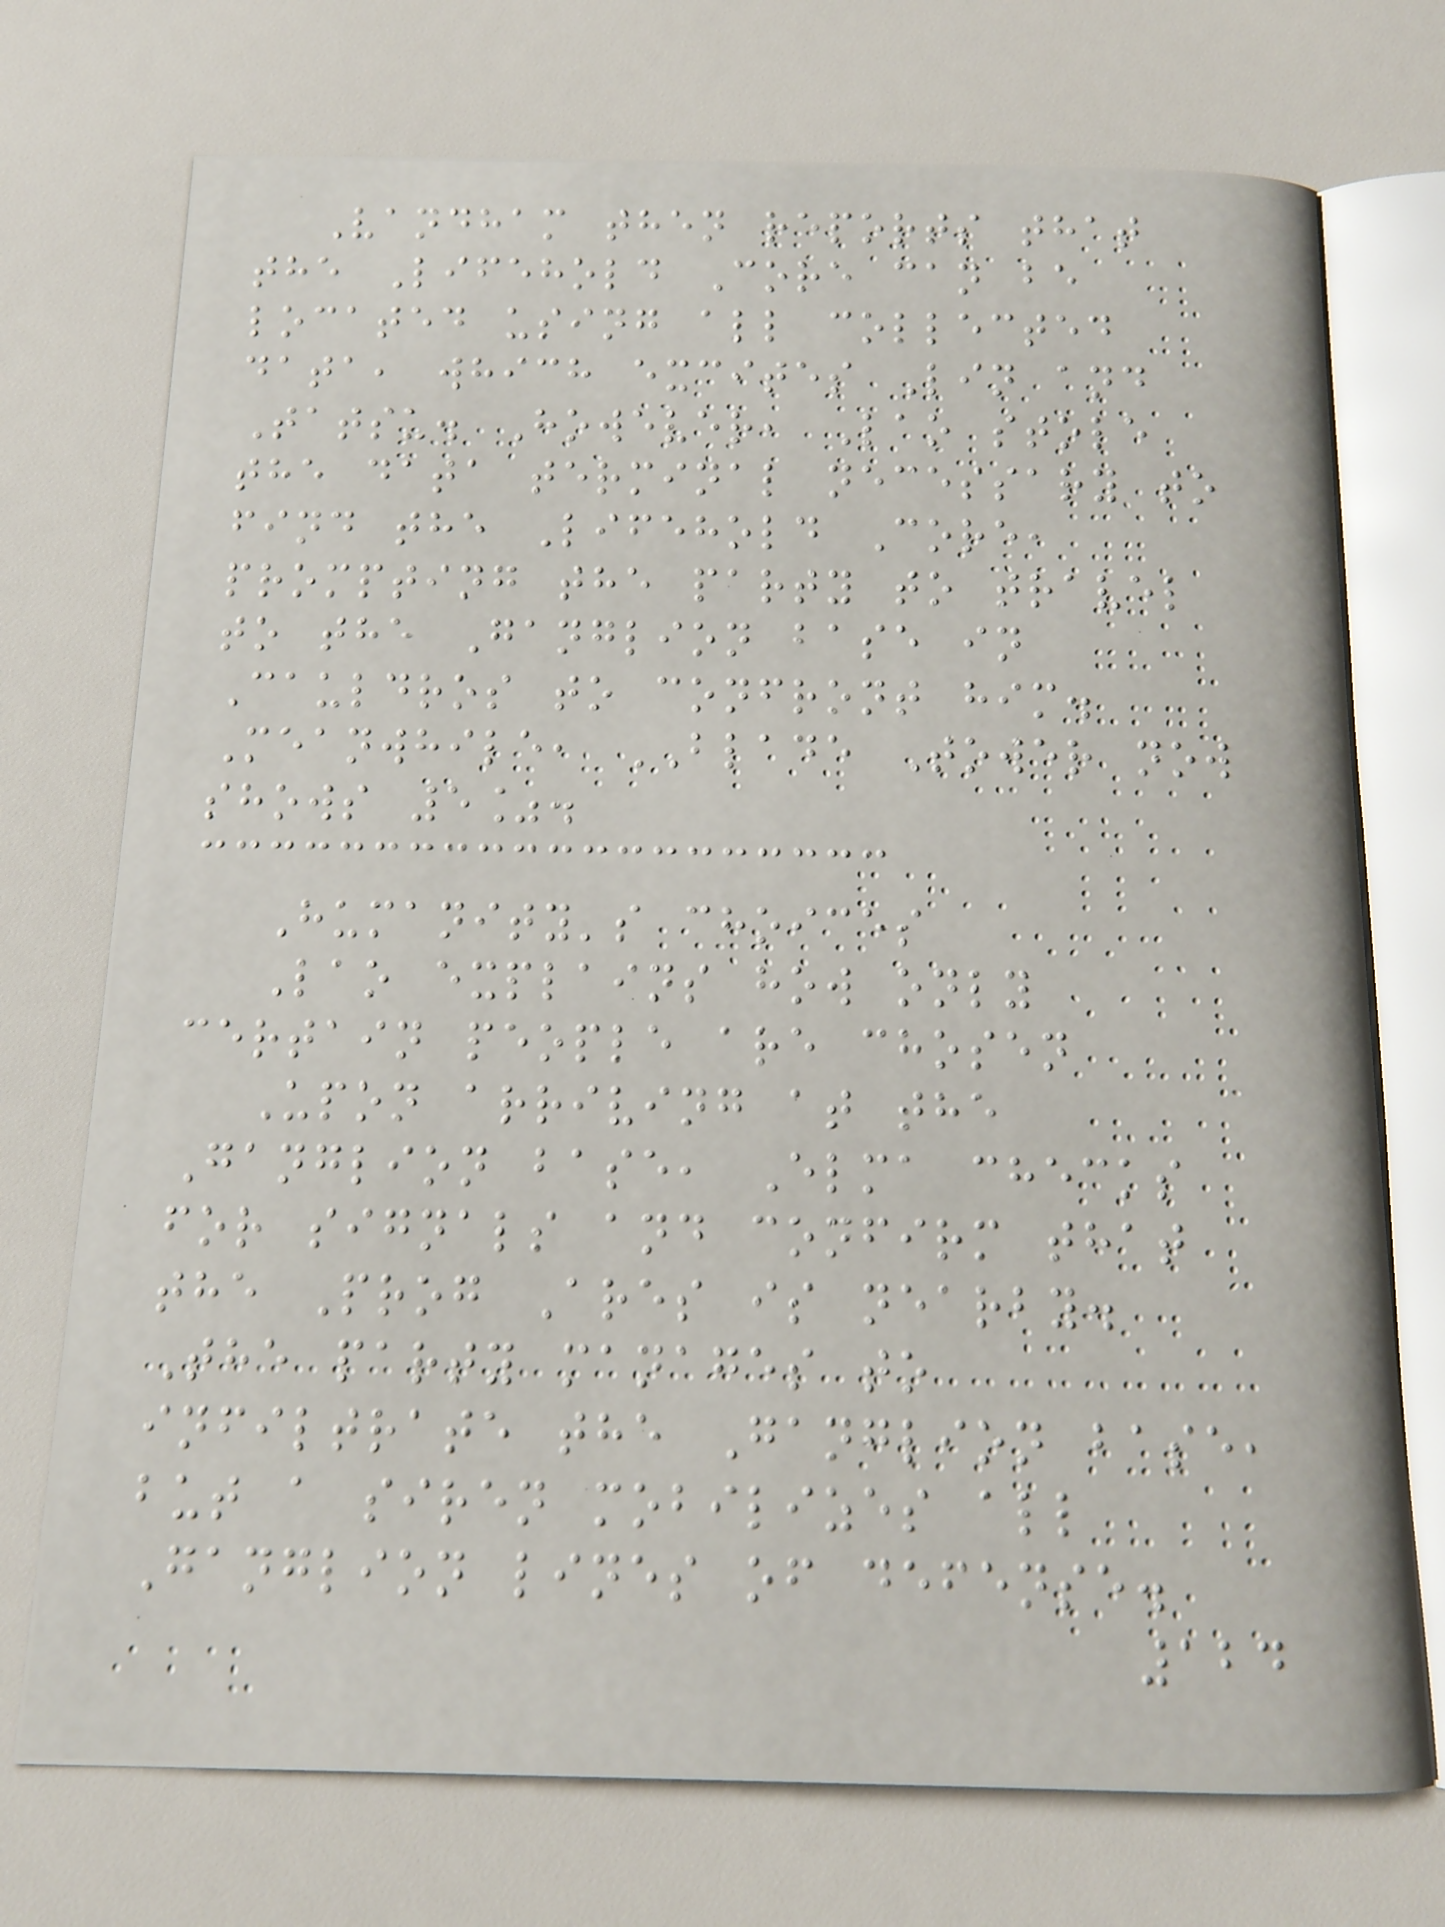Vandham then reports that
the Lifehold Core can be
located using all collected
data, which excites Lin and
Tatsu. However, Lao stole
the data terminal necessary to
find the Lifehold Core,
prompting the party to travel
to the Ganglion base in
Cauldros to confront him.
Meanwhile, BLADE Tower now
shows 5%.
Humanity's choices
Lao explains how only
certain people are chosen
Upon arriving at the
Ganglion base, Elma checks
for signals and confirm that
the Prog Ares is nearby.
The party manages to
infiltrate the Ganglion base,
but a siren mobilizes all
Ganglion lines of defense.
124
